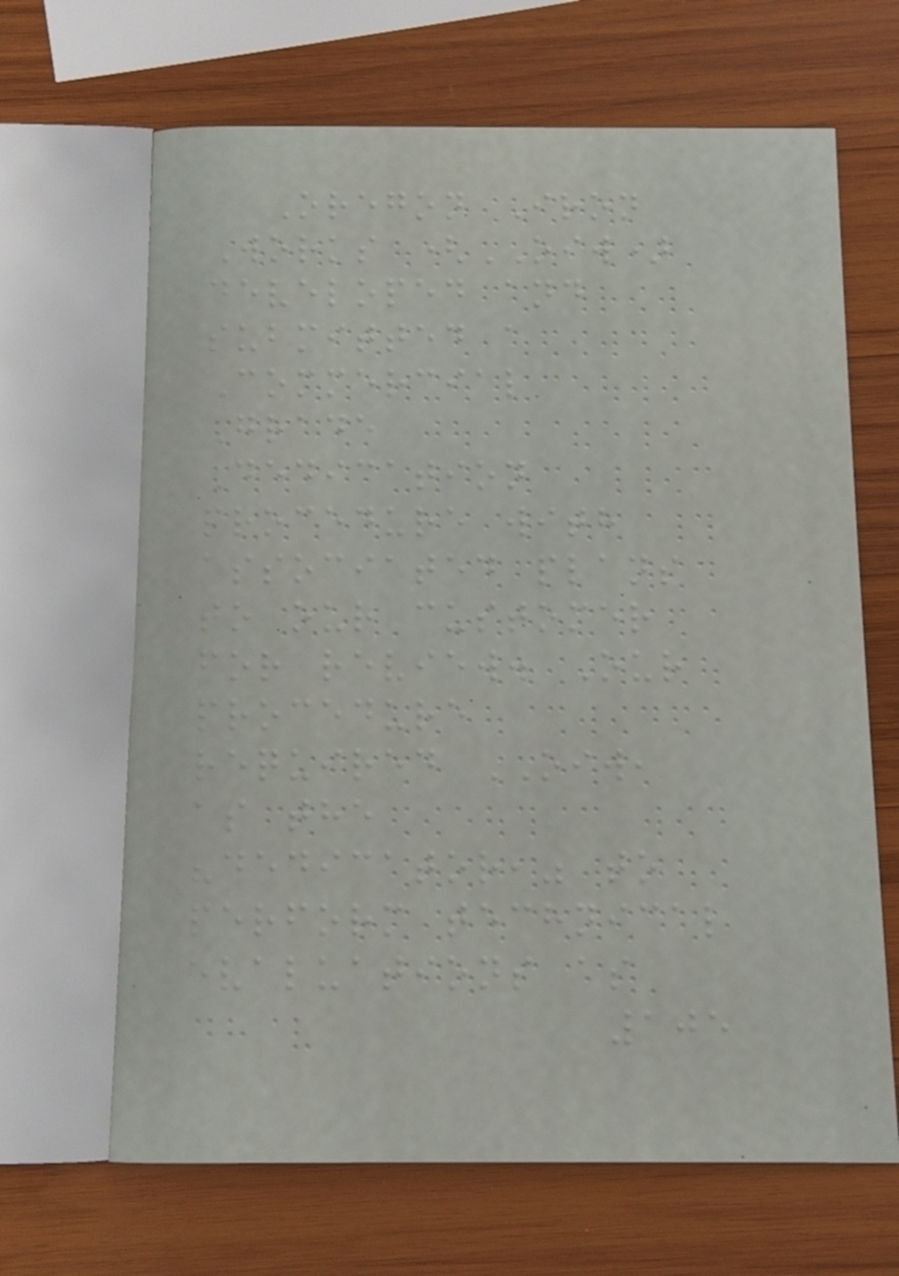Oregon Iron
Works (OIW)
developed and
submitted a
Commercial
Grade
Dedication
procedure with
associated plans
to our customer
for review. Our
procedure
required OIW,
as the
"dedicator," to
perform technical
evaluations as
105
